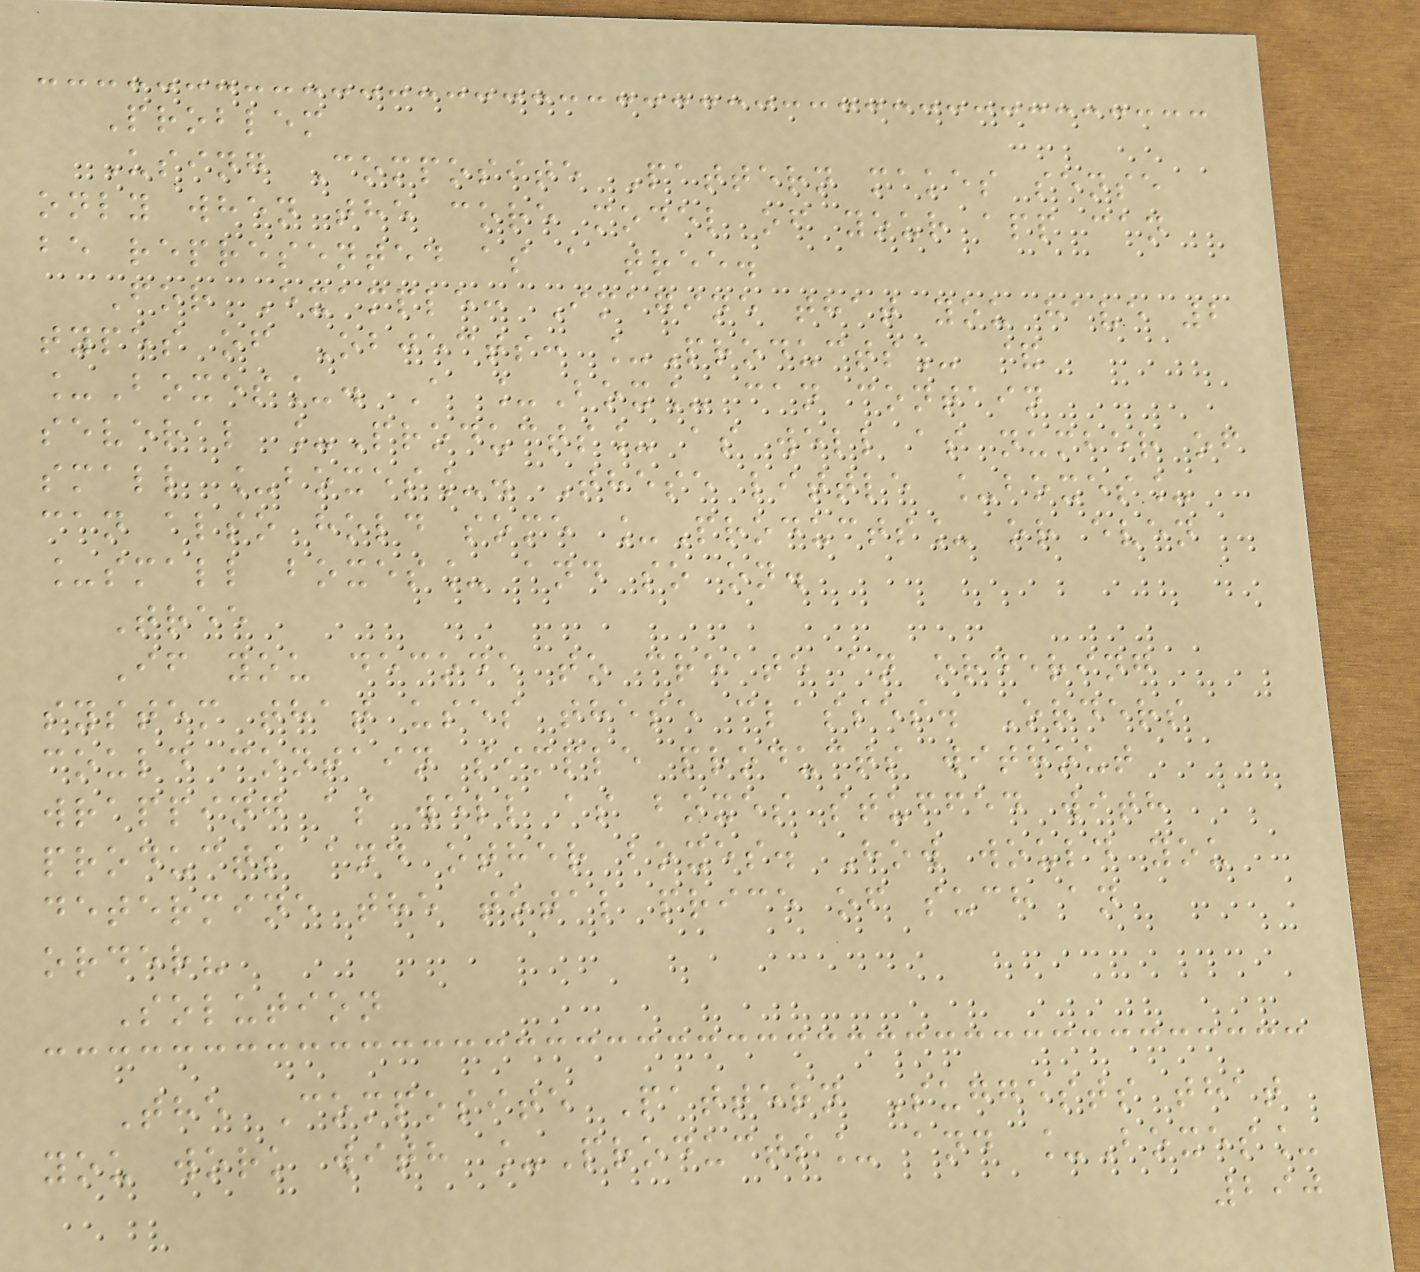Problem
Using Composite Pattern makes sense
only when the core model of your app can
be represented as a tree.
For Example: Imagine that you have 2
types of Objects: _Products_ &
_Boxes_. A _Box_ can contain
several _Products_ as well as number of
small _boxes_. These little _boxes_
can also hold some _Products_ or even
_small boxes_ and so on.
Tree
If you decode to create an ordering
system that uses these classes. Orders
could contain simple products without
wrapping as well as boxes stuffed with
products and other boxes. How would you
determine the total price of such an
order?
Solution
The Composite Pattern Suggests that
you work with _Products_ and _Boxes_
290
